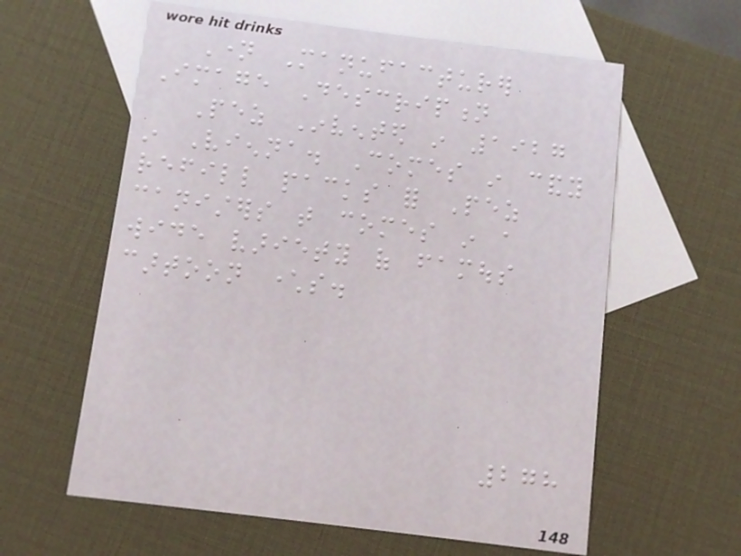Name Manufacturer
Image Description
Pez Invented in 1927
in Vienna. Comes in candy
refill packs for Pez
canisters that comes in a
wide variety of famous
cartoon characters.
278
